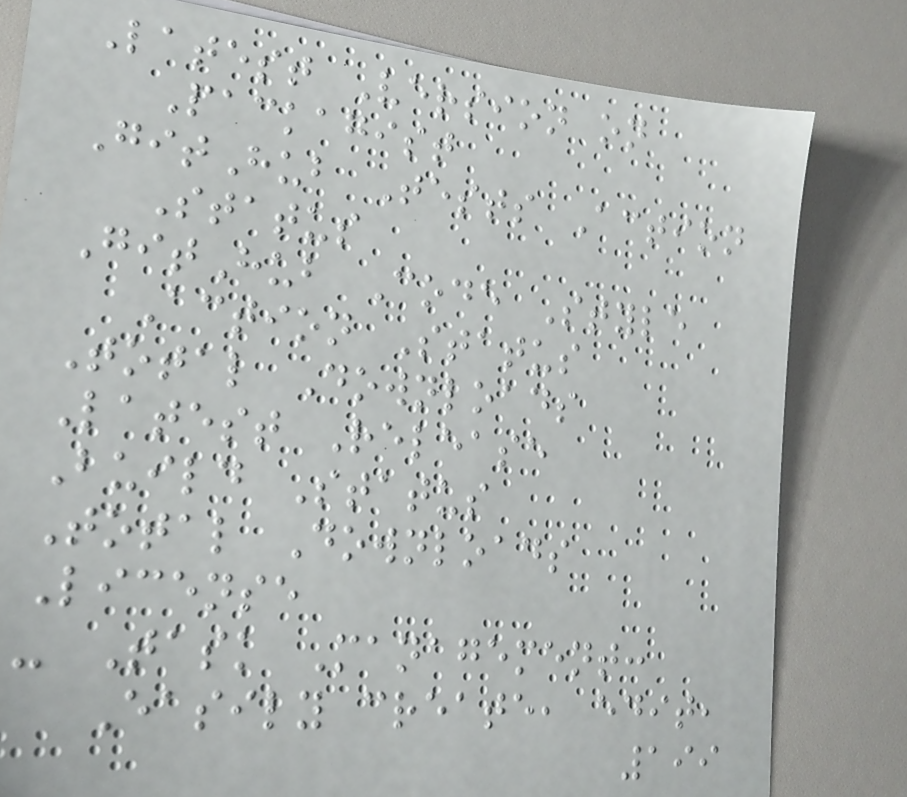Latest Version on
Packagist
GitHub Tests Action
Status
GitHub Code Style
Action Status
Total Downloads
Latest Release
Build Status
Total Downloads
License
- Task Management:
Easily create, edit,
199
